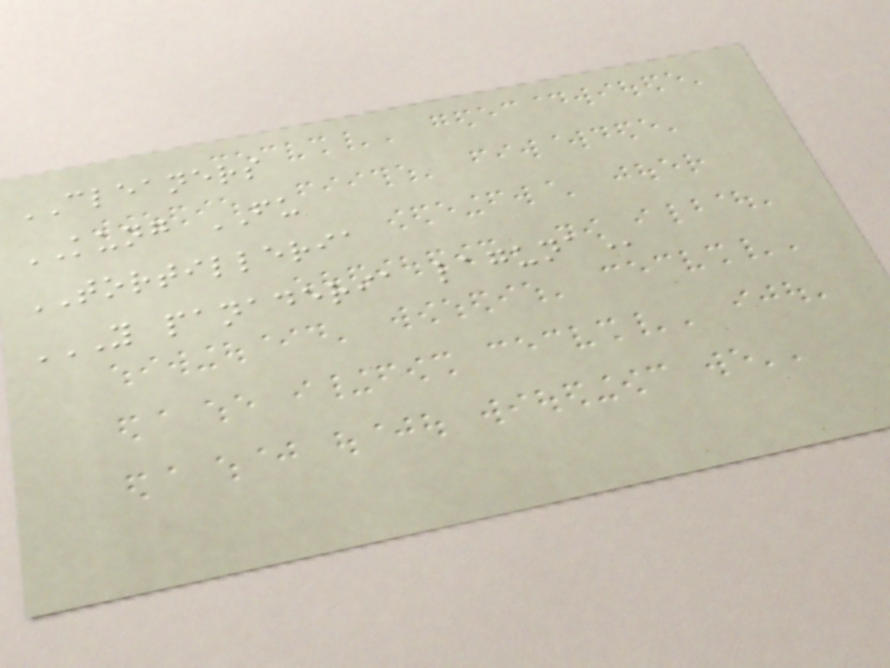CLEANERS
KUNG FU
TORTILLERIA
Y PANADERIA LAGUNA
